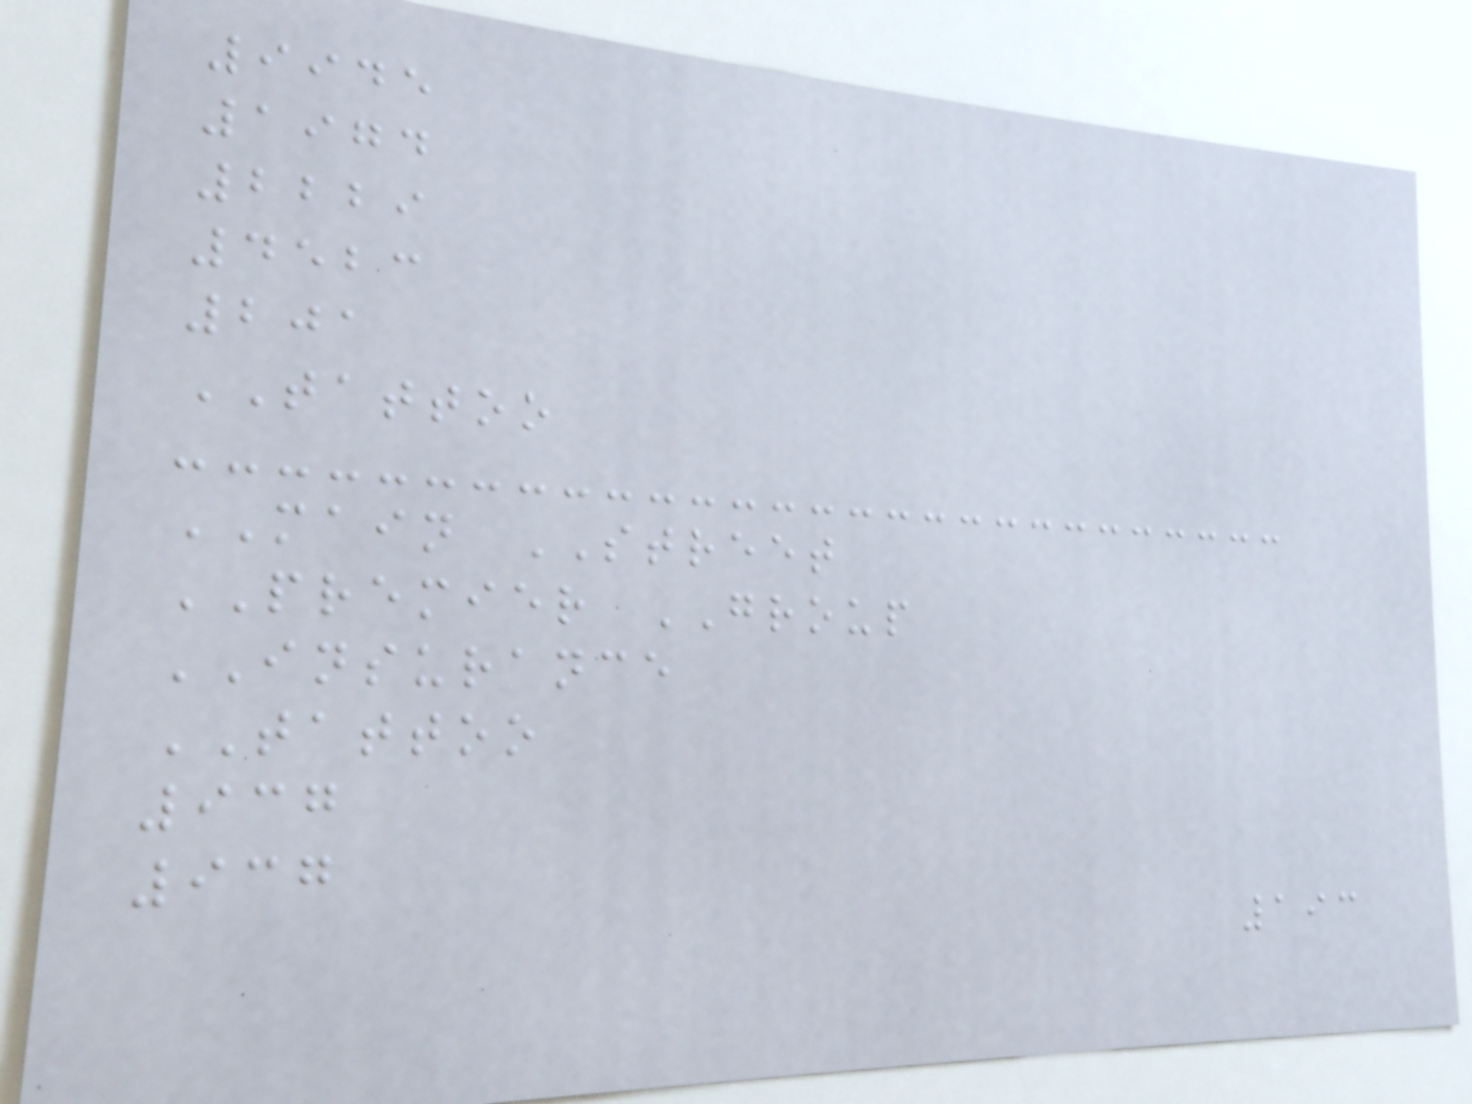9945
1974
2229
4523
201
TATTOO
MAIN STREET
PREMIER GROUP
INSURANCE
TATTOO
937
937
193
